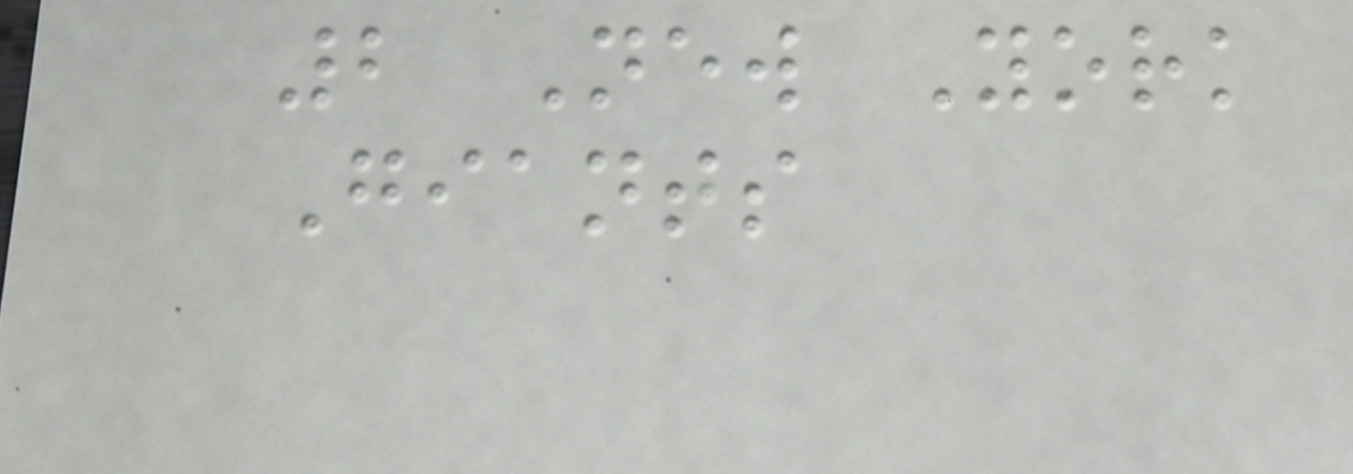2 New York
Giants
